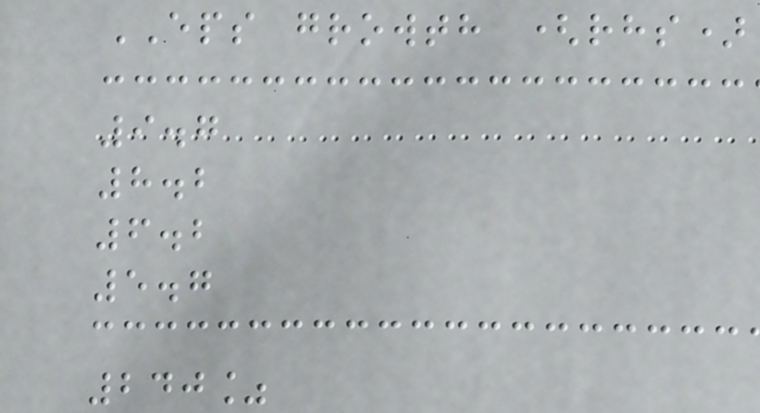EPS growth (rhs)
9.7
8.2
6.2
5.7
240%
